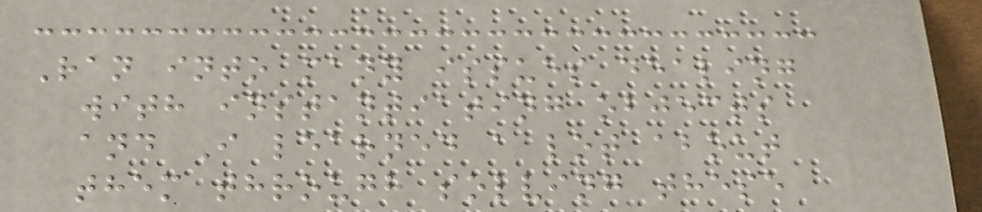Ran into many issues dealing
with instantiating objects
and I learned a lot about
them through solving these
